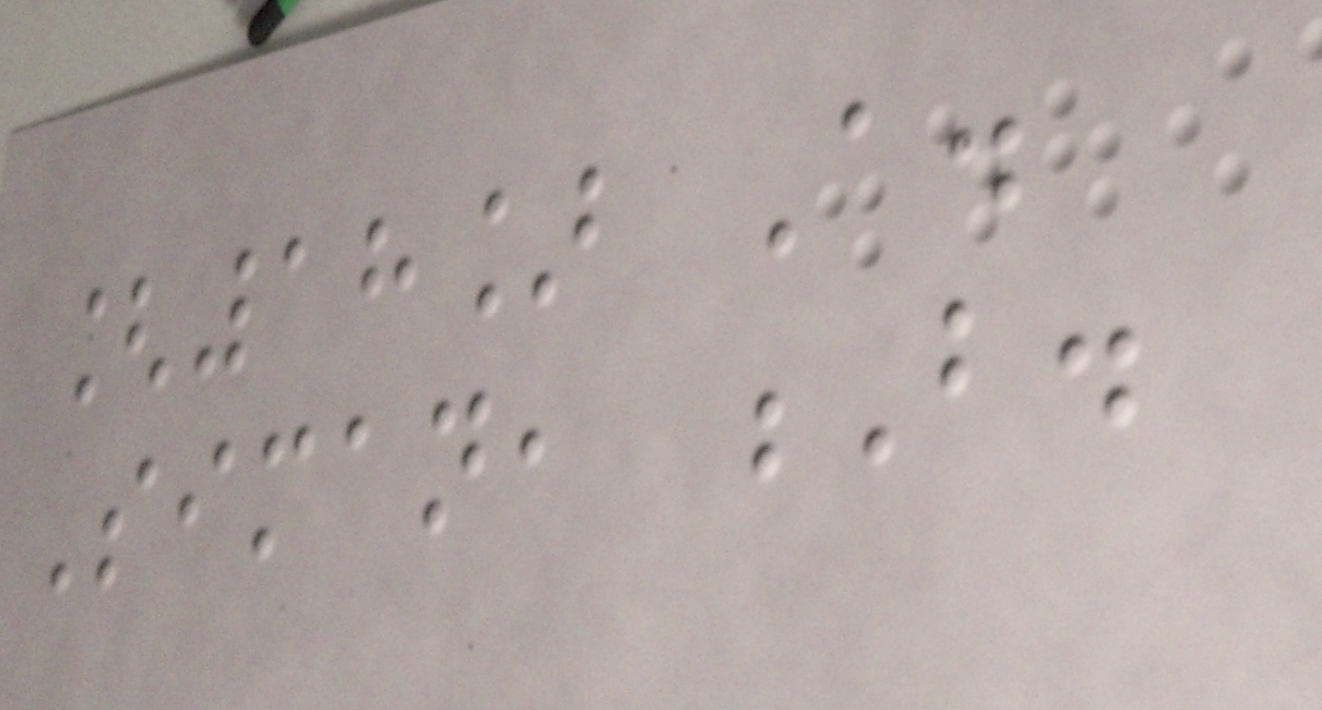[18] A.
Siman, B.
